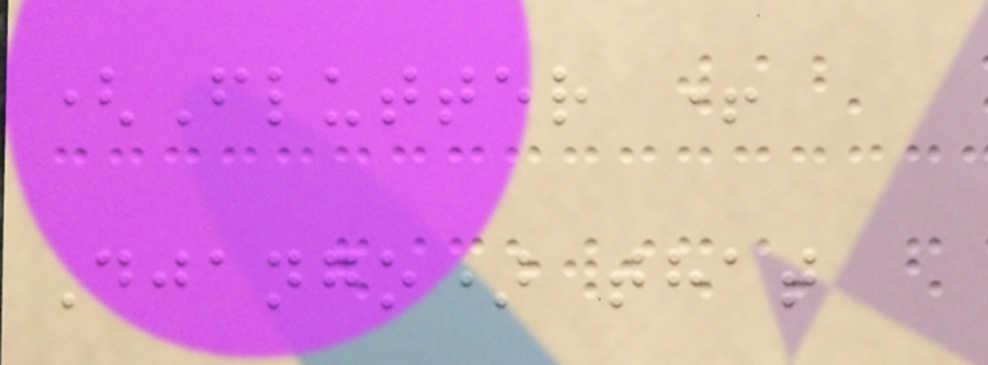(Flutter +
Django) that
